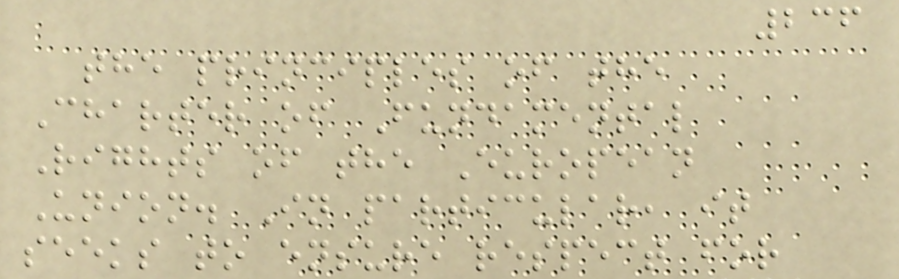236
the principles of the
Charter of Fundamental
Rights of the European
Union. In particular, it
seeks to ensure respect for
